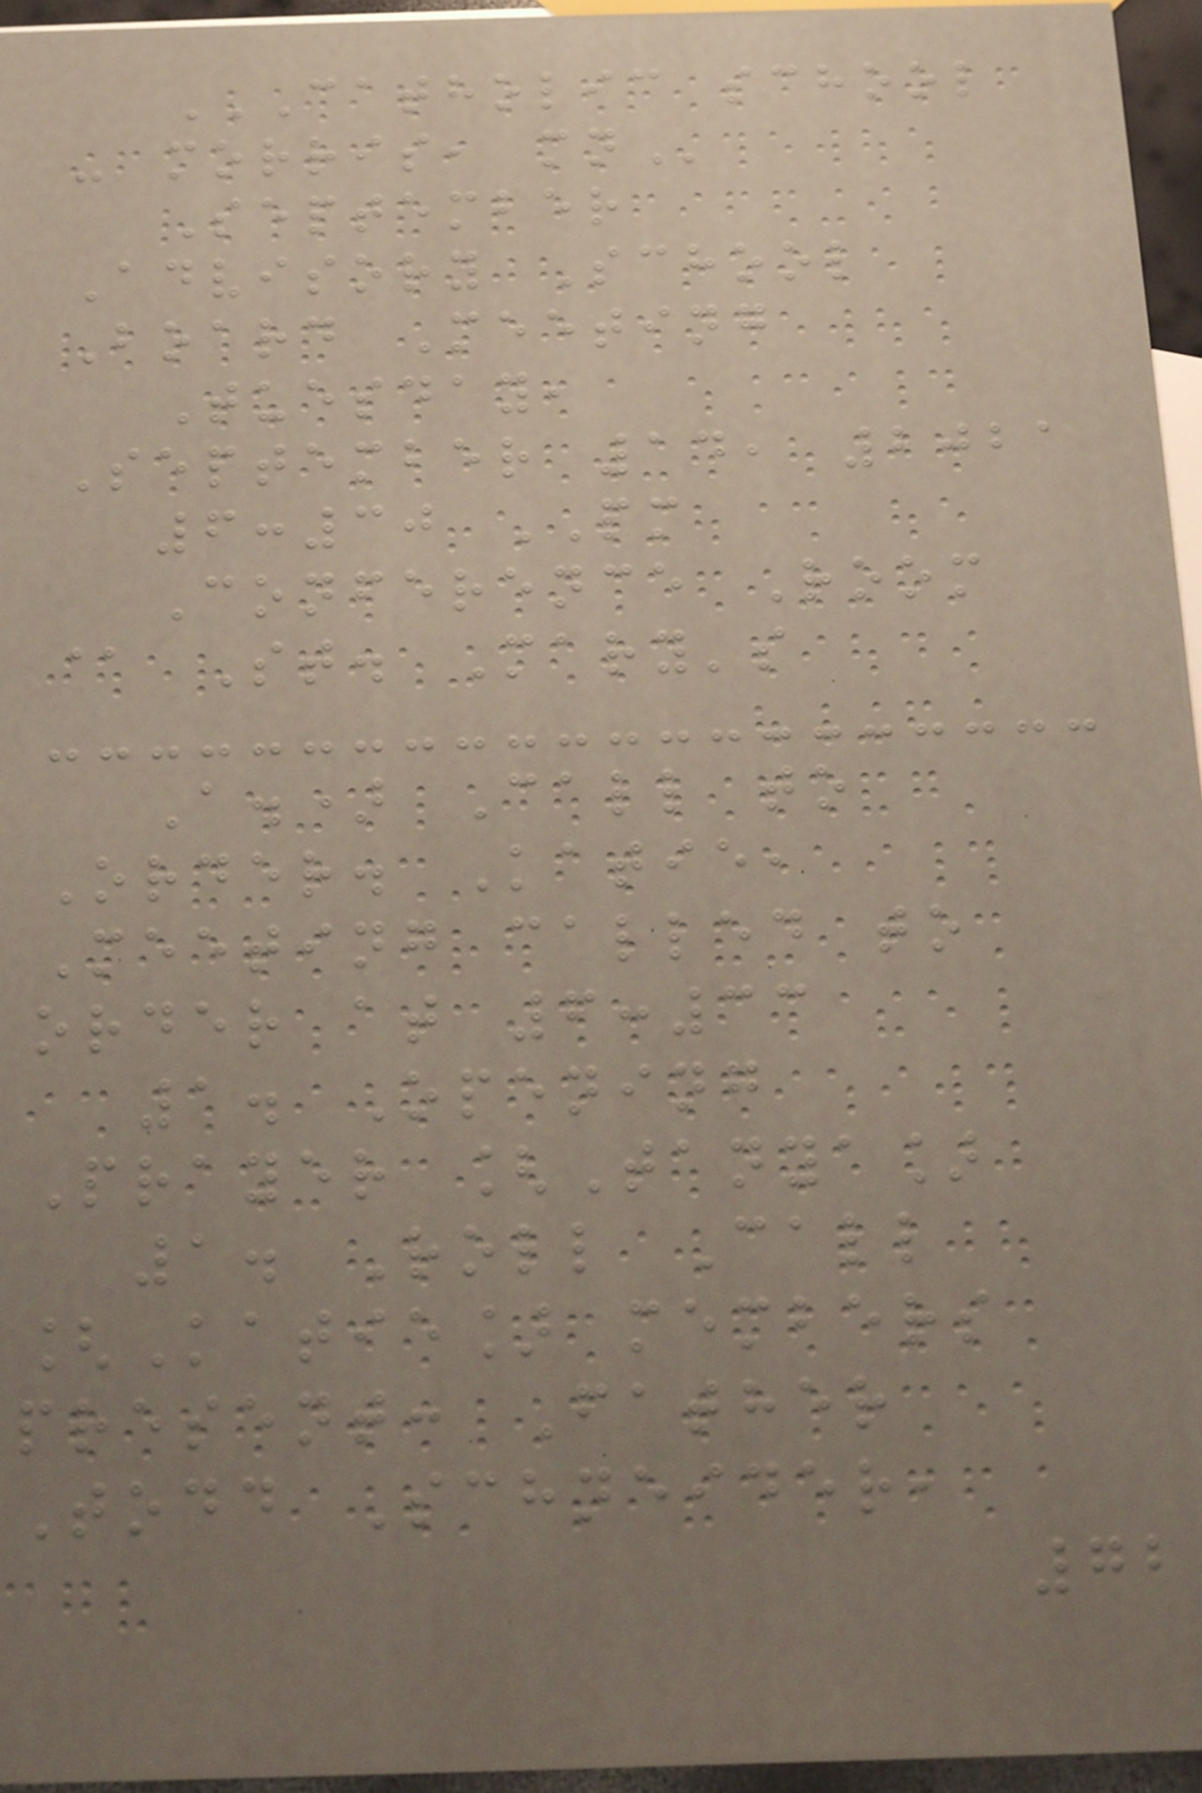CATHOLIC SCHOOL
- MORRIS, MN
September
Advisory School
Board Meeting
Tuesday,
September 14, 2021
6:30 PM
Conference Room
@ St. Mary's
A.) Call to
Order. Katie,
Meeting called to
order at 6:33
1. Opening
Prayer [Tanya]
1. Roll Call
[Katie] members
present: Father
Todd Schneider,
72
